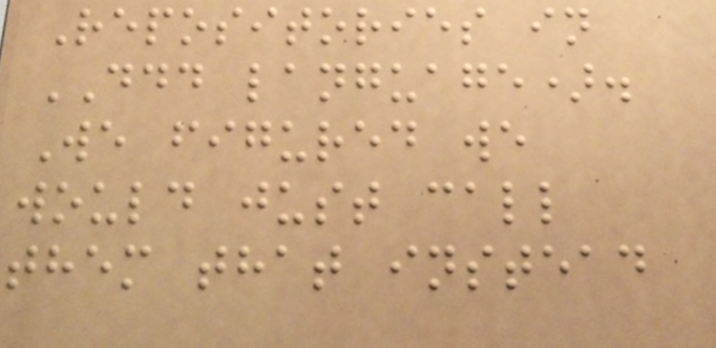Repositories in
DDD language).
We figured we
would just call
them that instead
